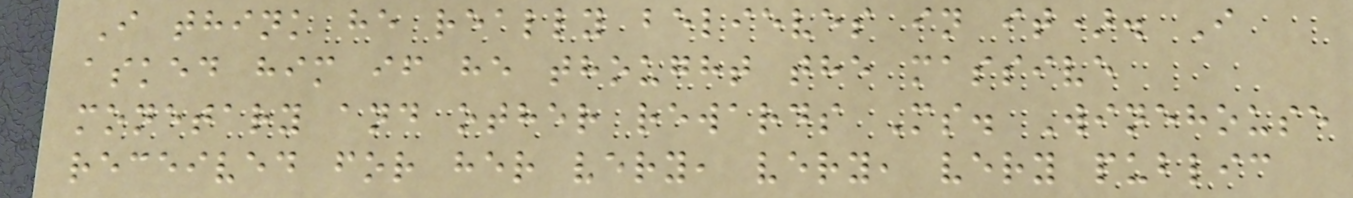I think he really believes in it). I
asked him if he thought the massive
monetary and other rewards Ms. Winehouse
received for her very, very, very public
